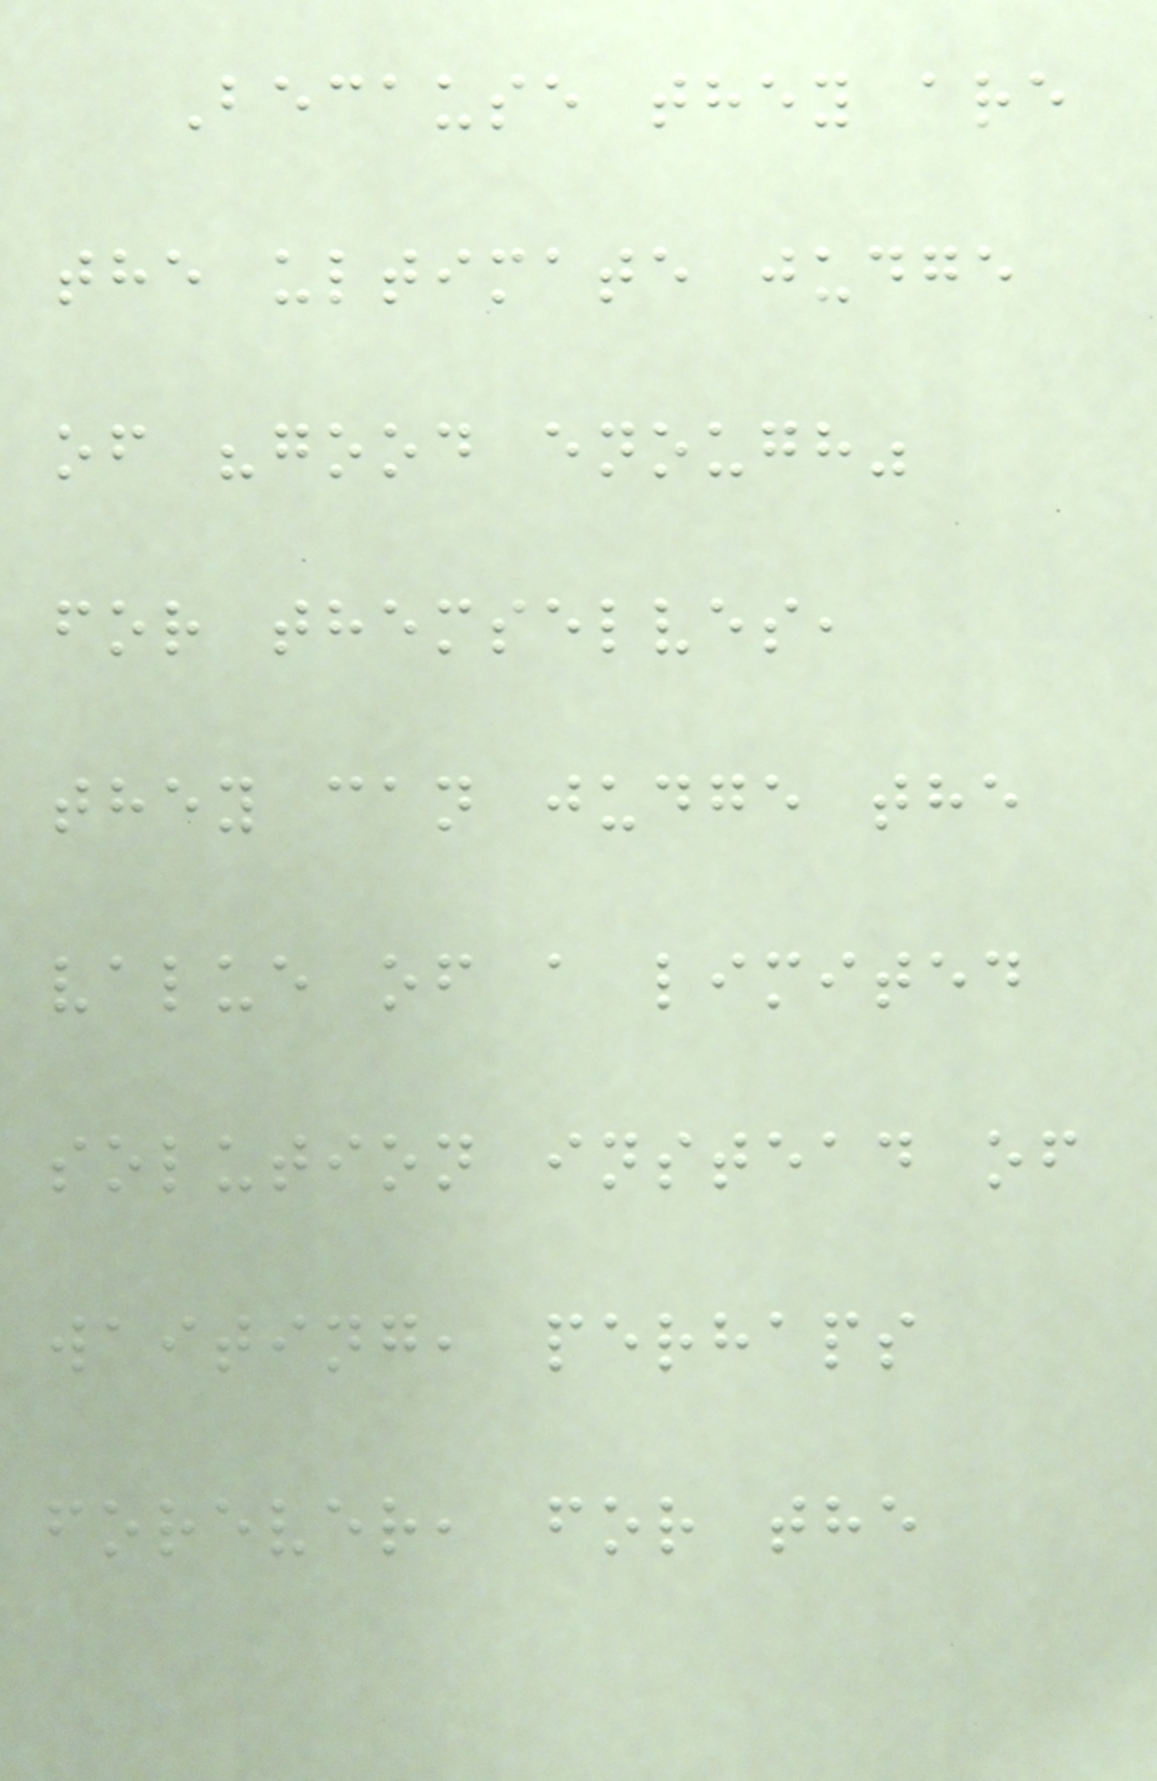Because they are
the ultimate judge
of "good enough"
for themselves,
they can judge the
value of a limited
solution instead of
waiting, perhaps
forever, for the
